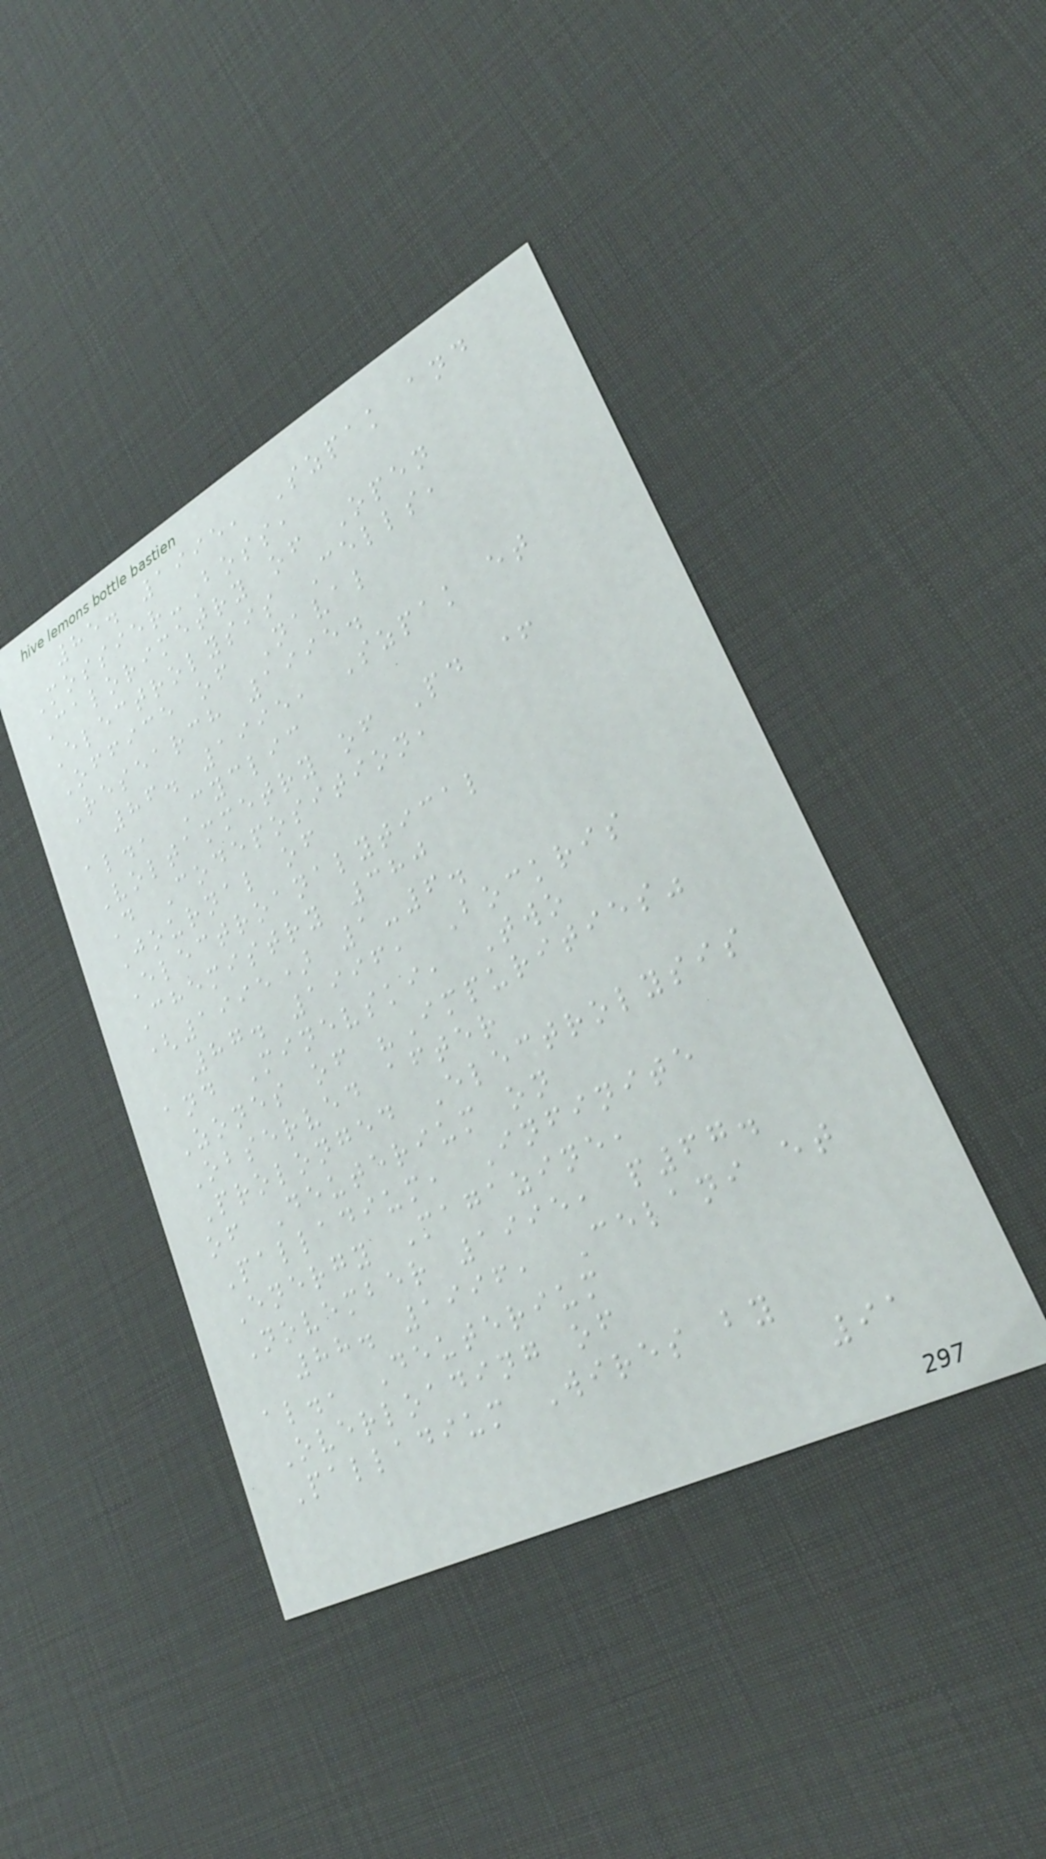85. 1995, Szpak and
Mossier-Boss,
Calorimetry of Open
Electrolysis Cells,
Office of Naval
Research 1995.
86. 1995, Szpak et
al., Cyclic
Voltammetry of Pd +
D Codeposition,
Journal of
Electroanalytical
Chemistry 380
(1995) 1-6.
87. 1996, Bockris
and Minevski, Two
Zones of "Impurities"
Observed after
Prolonged Electrolysis
of Deuterium on
Palladium, Infinite
Energy Magazine,
November 1995, p67.
88. 1996, Celani et
al., Deuterium
Overloading of
Palladium Wires by
91
